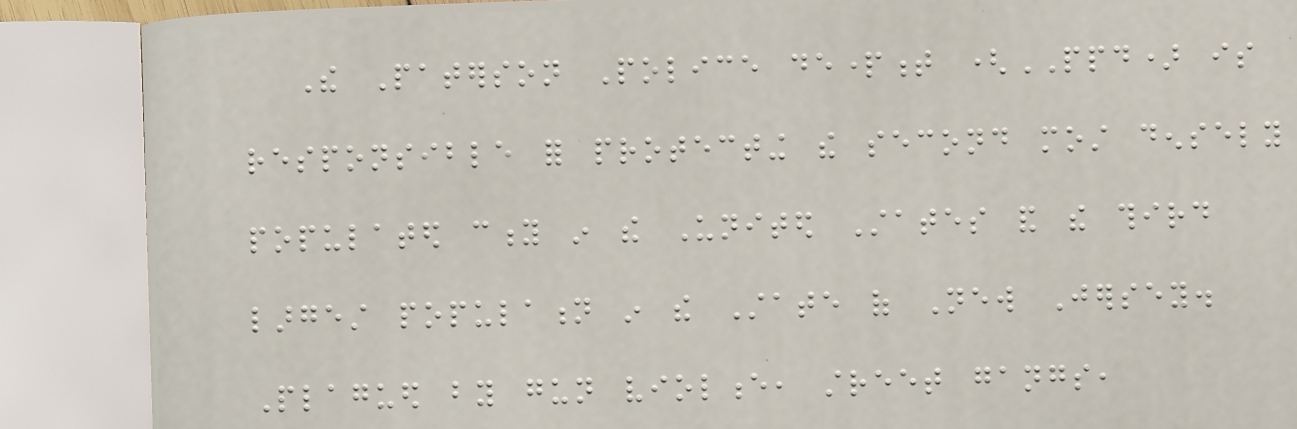The Paterson Police department (PPD) is
responsible for protecting the second most densely
populated city in the United States and the third
largest population in the State of New Jersey.
Plagued by gun violence, street gangs,
